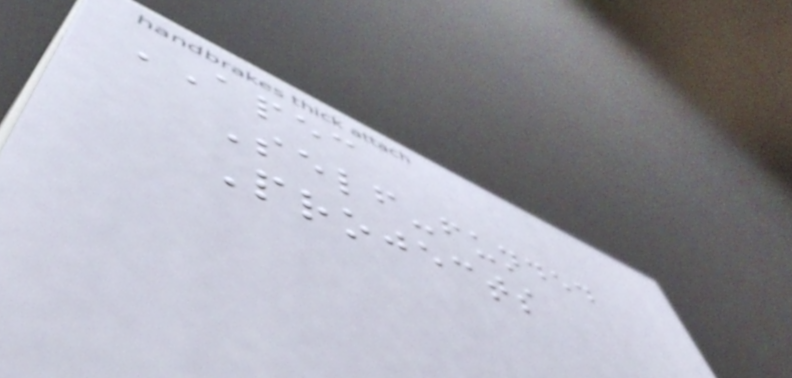APEC
Self-funded
Projects
